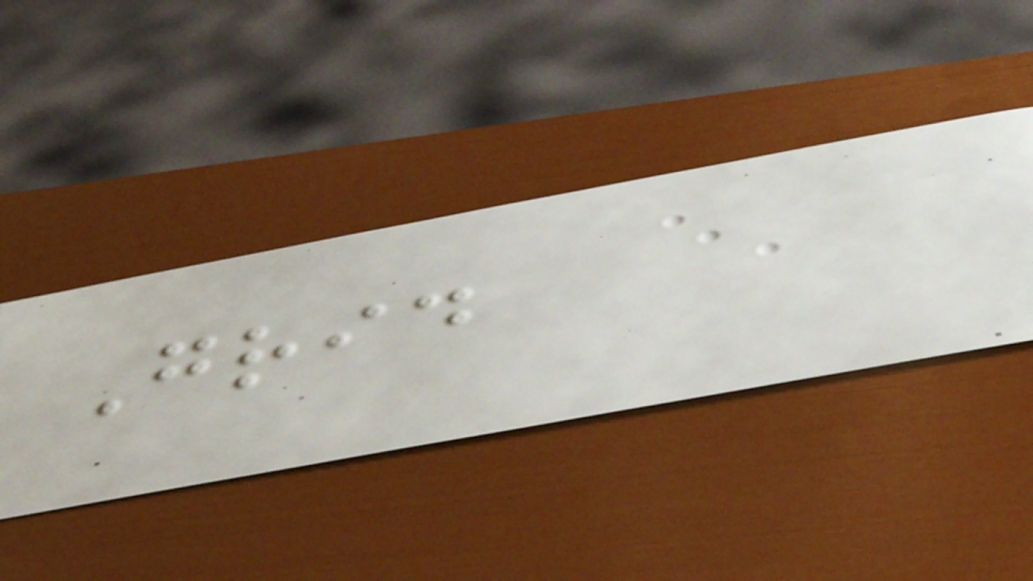Grid
